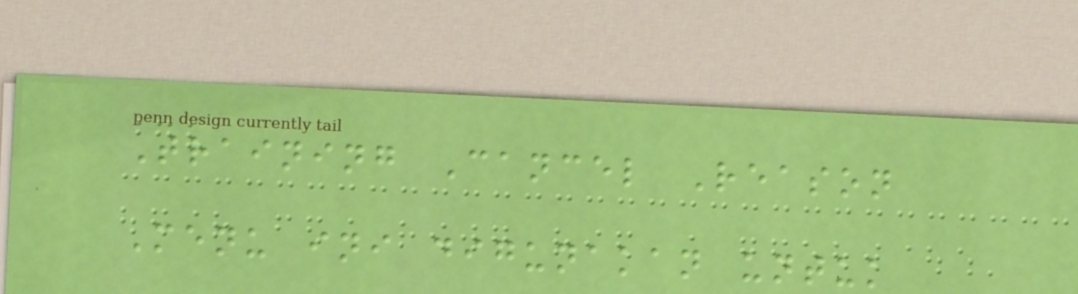Training Cancel Reason
Menu ini digunakan untuk
